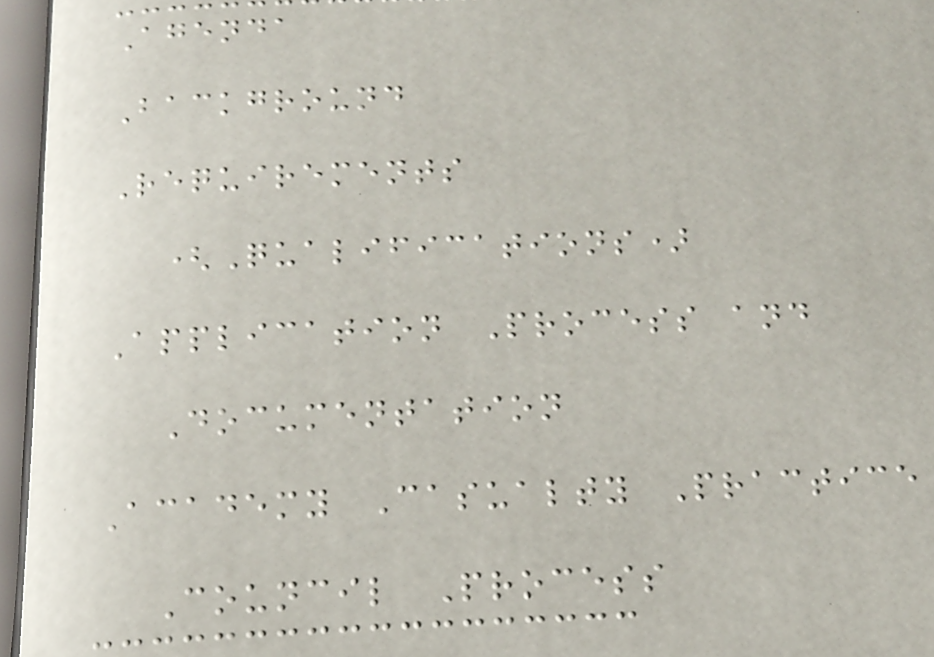Agenda
Background
Requirements
(Qualifications)
Application Process and
Documentation
Academy Casualty Practice
Council Process
